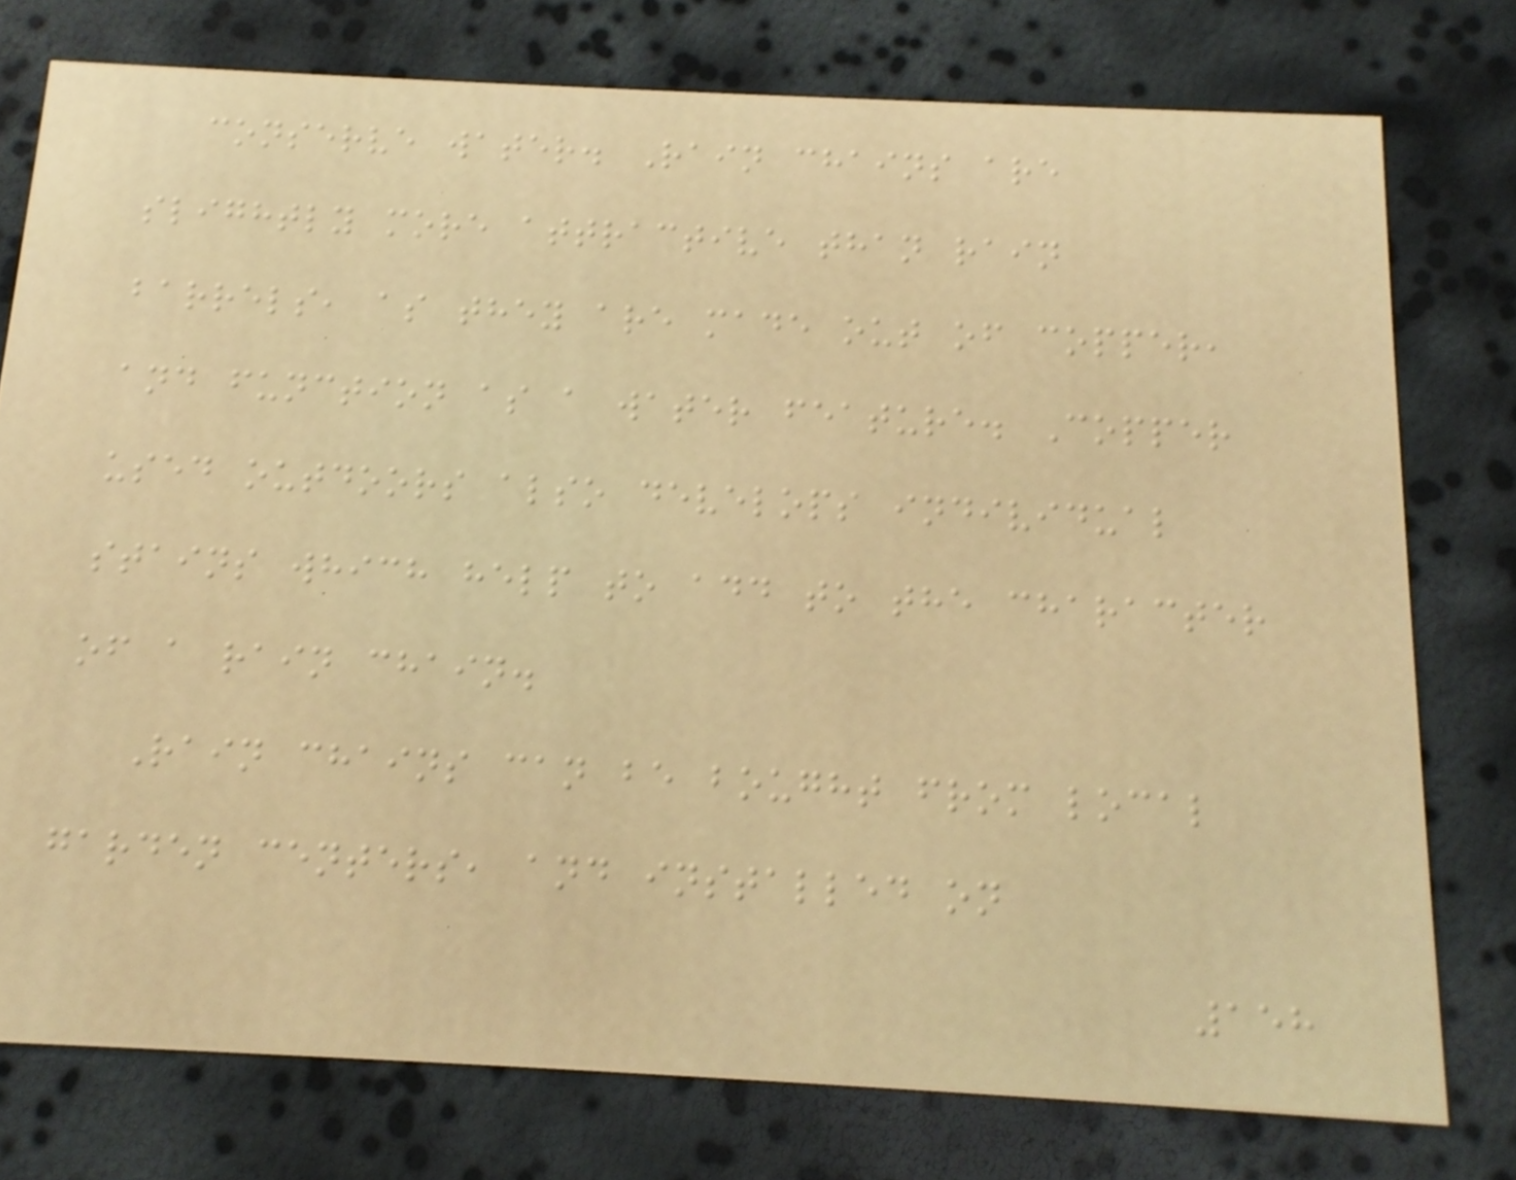conserve water. Rain chains are
slightly more attractive than rain
barrels, as they are made out of copper,
and function as a water feature. Copper
used outdoors also develops individual
stains which help to add to the character
of a rain chain.
Rain chains can be bought from local
garden centers, and installed on
158
